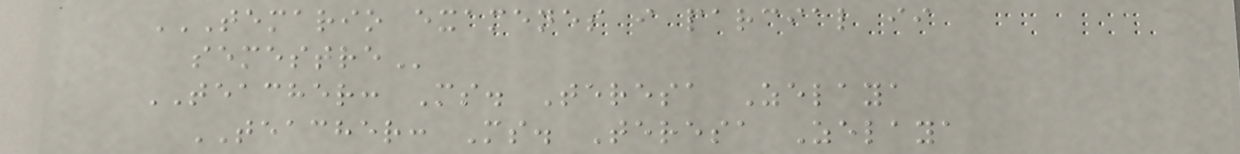TEMARIO EXAMENES I PARCIAL II
SEMESTRE
TEACHER: Ms. Teresa Zelaya
TEACHER: Ms. Teresa Zelaya
